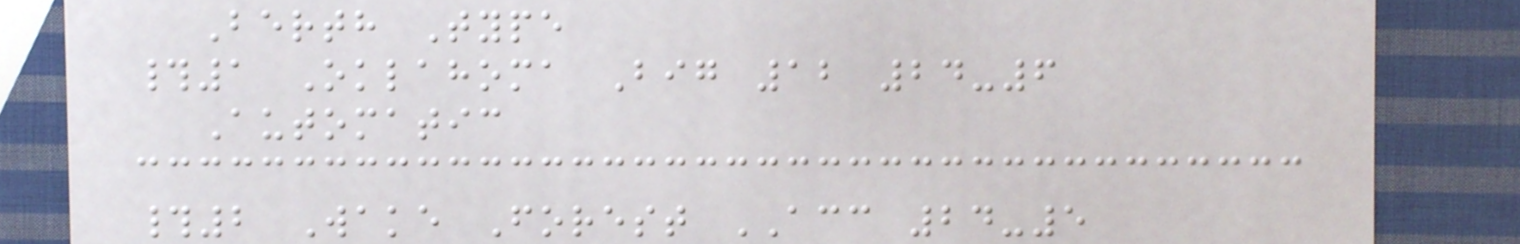Berth Type
#1 Oklahoma Big 12 24-6
Automatic
#2 Wake Forest ACC 24-5
